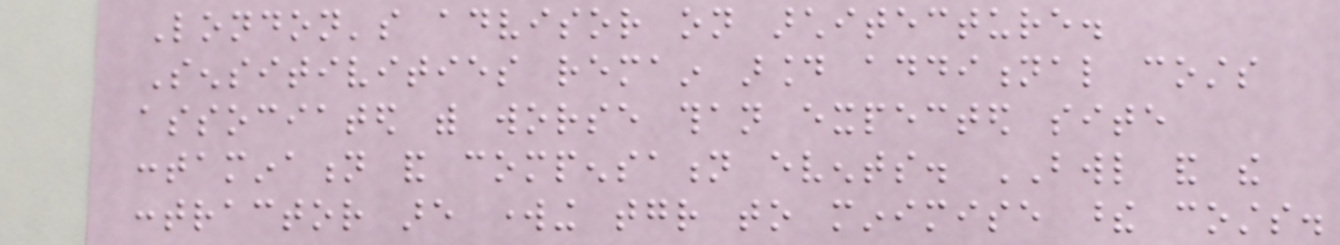London's advisor on architecture.
Sensitivities remain around additional costs
associated with worse than expected site
contamination and compensation events. BWL and the
contractor are working together to minimise these costs.
